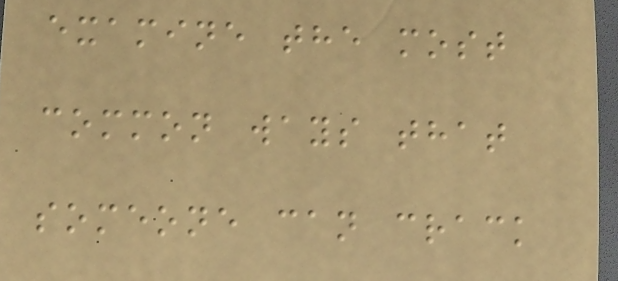examine the most
common ways that
someone can crack
